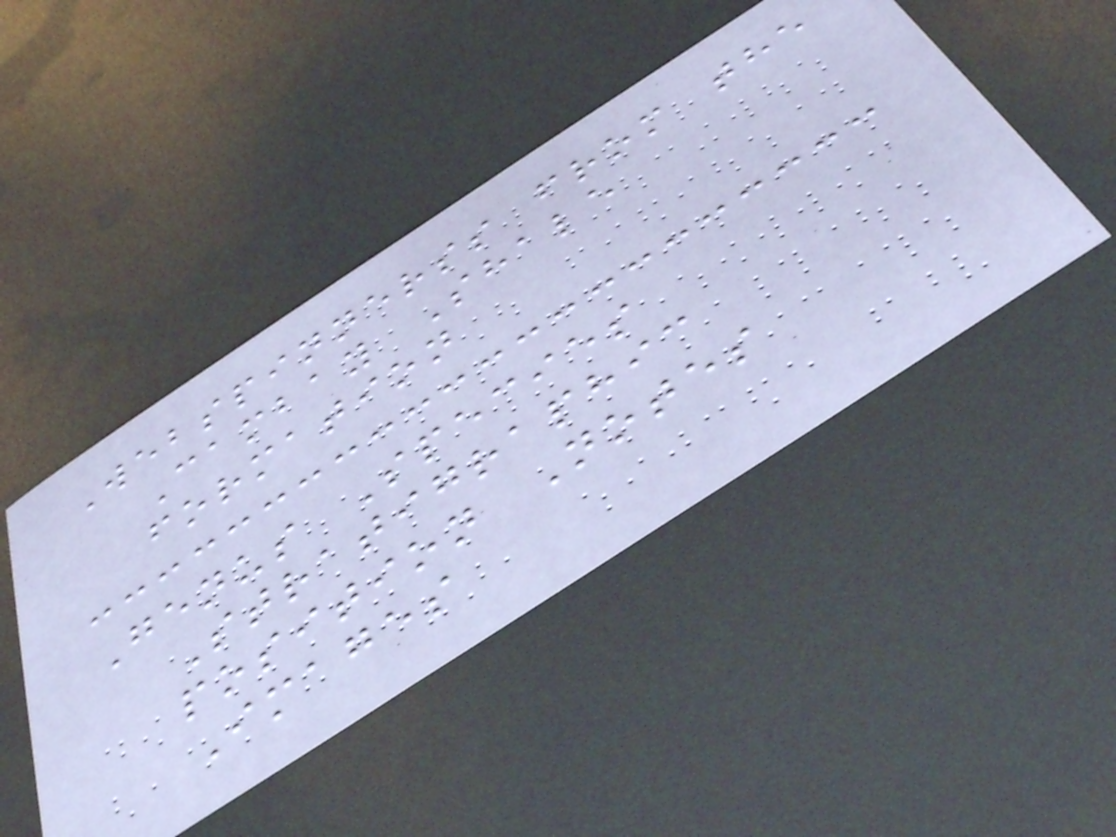Webspinnerss from the
Cambay Shale
formation
Genus Species
Stratigraphic
position Notes
Images
